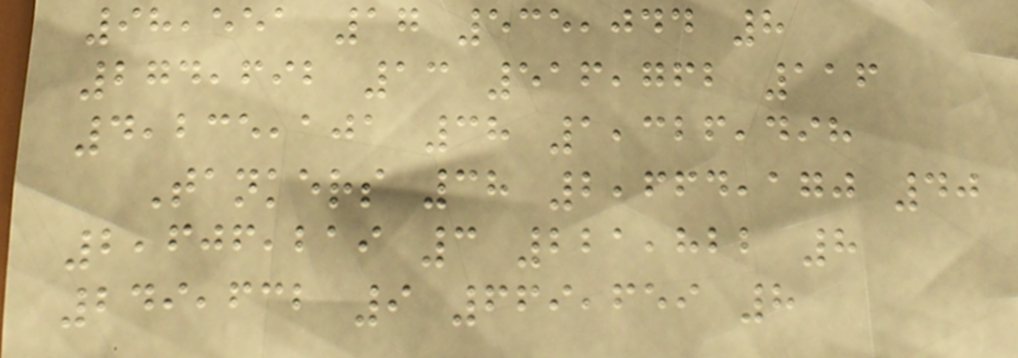98,551 17 535,044 8
274,692 13 516,762 116
4,235,101 38 1,326,498
Tankers 38 2,664,170 40
2,606,219 3 221,822 8
249,632 9 669,659 8
